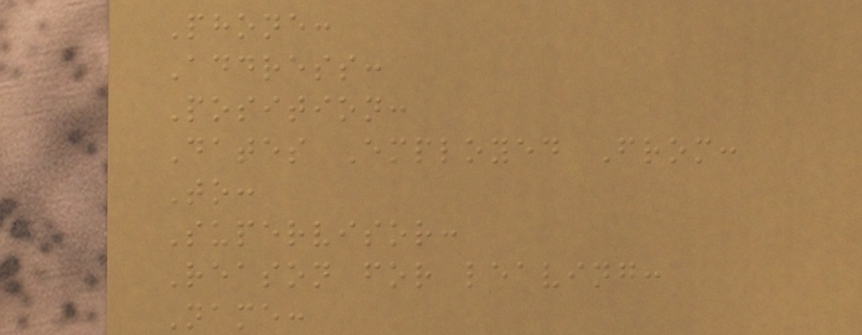Phone:
Address:
Position:
Dates Employed From:
To:
Supervisor:
Reason for leaving:
Name:
